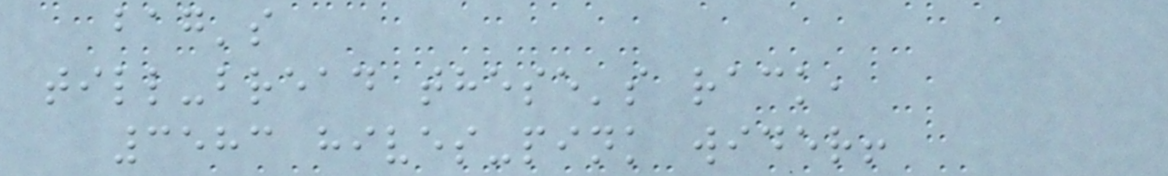bag's
till-bread these's rack,
3583 hives-pink wider!
